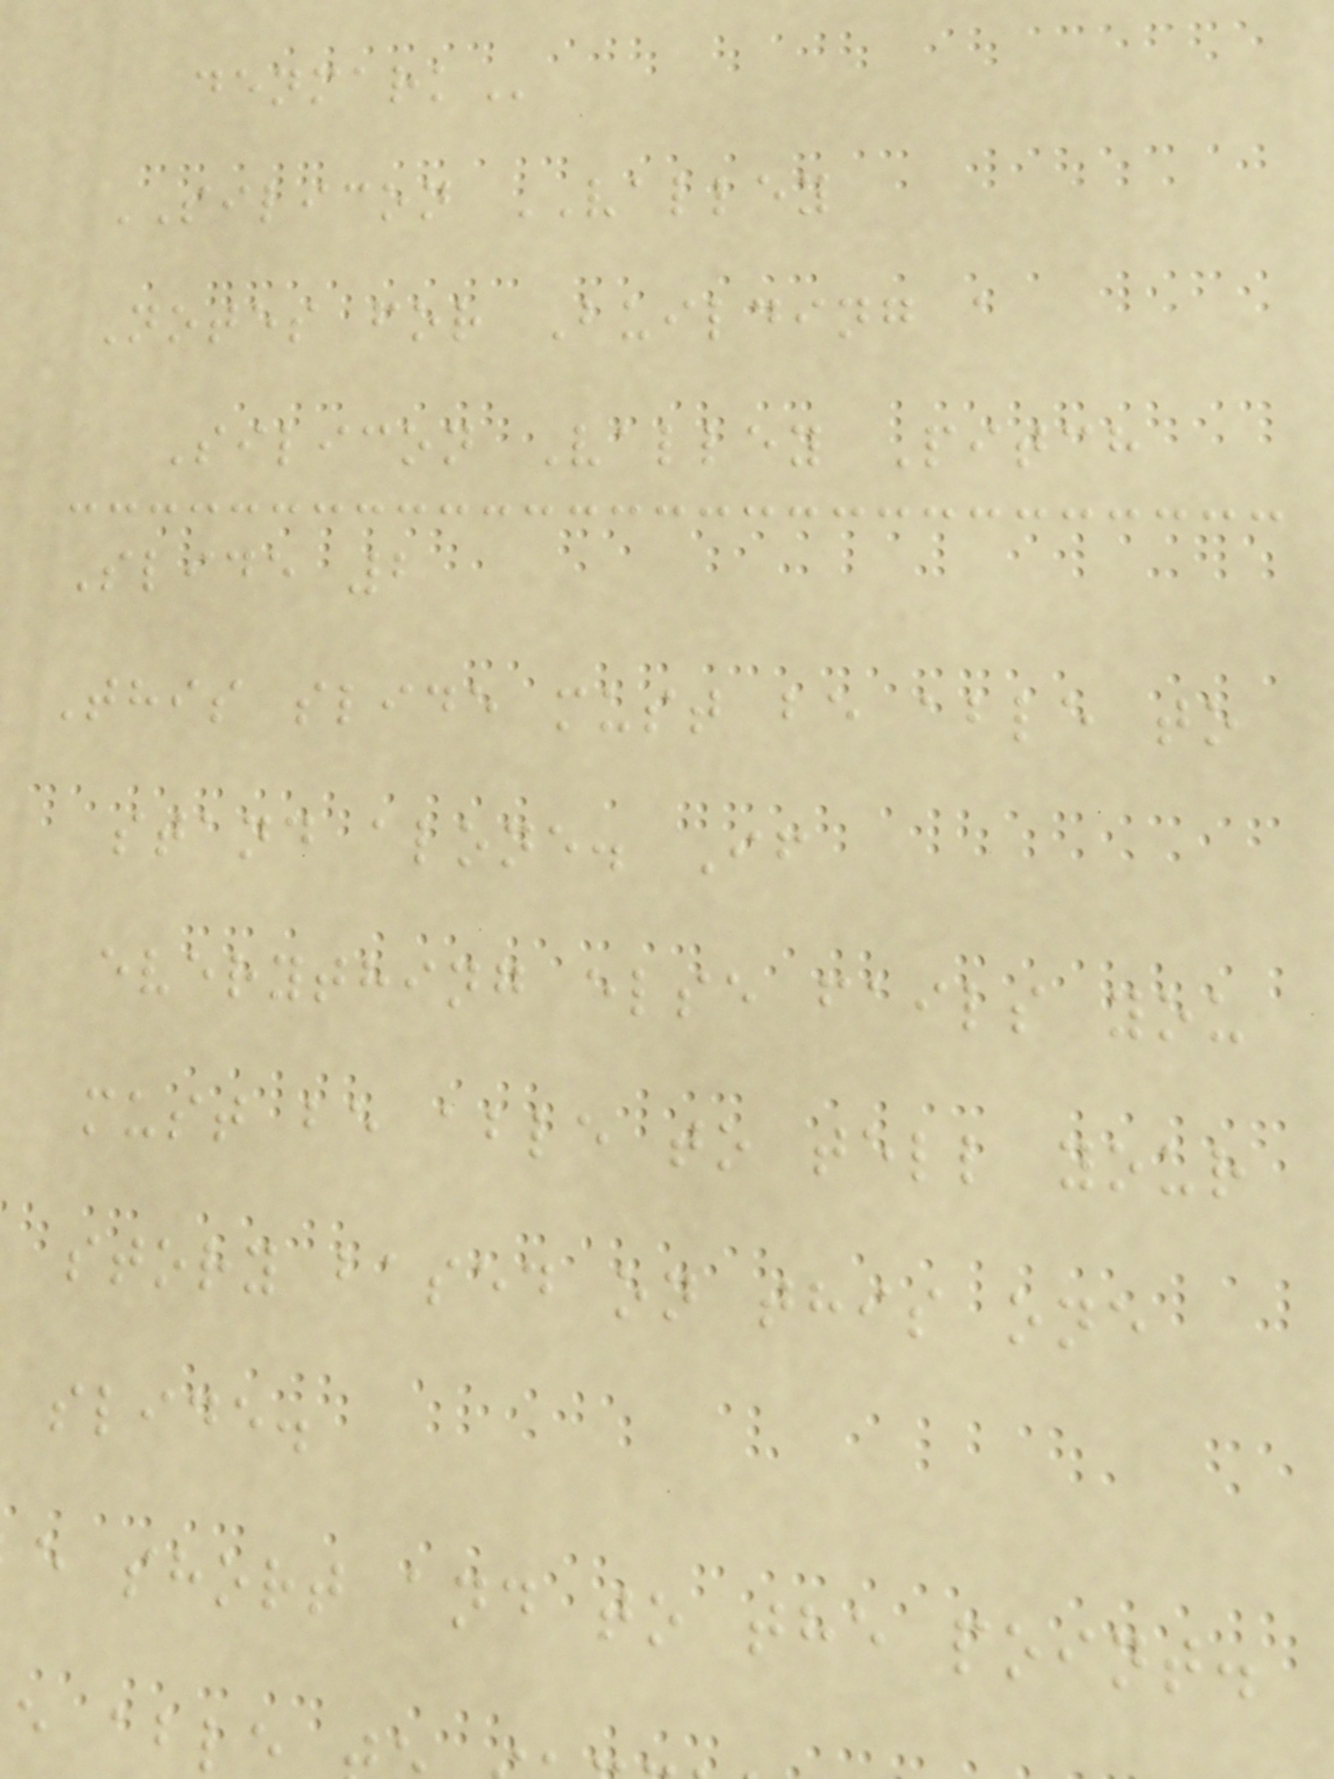SILICON VALLEY
Notes for Building a
Silicon Valley Pitch
Slide 2
This slide must be able to
stand alone. If
everything else fails you
must be able to tell your
story based on this one
slide.
e short and to the point.
